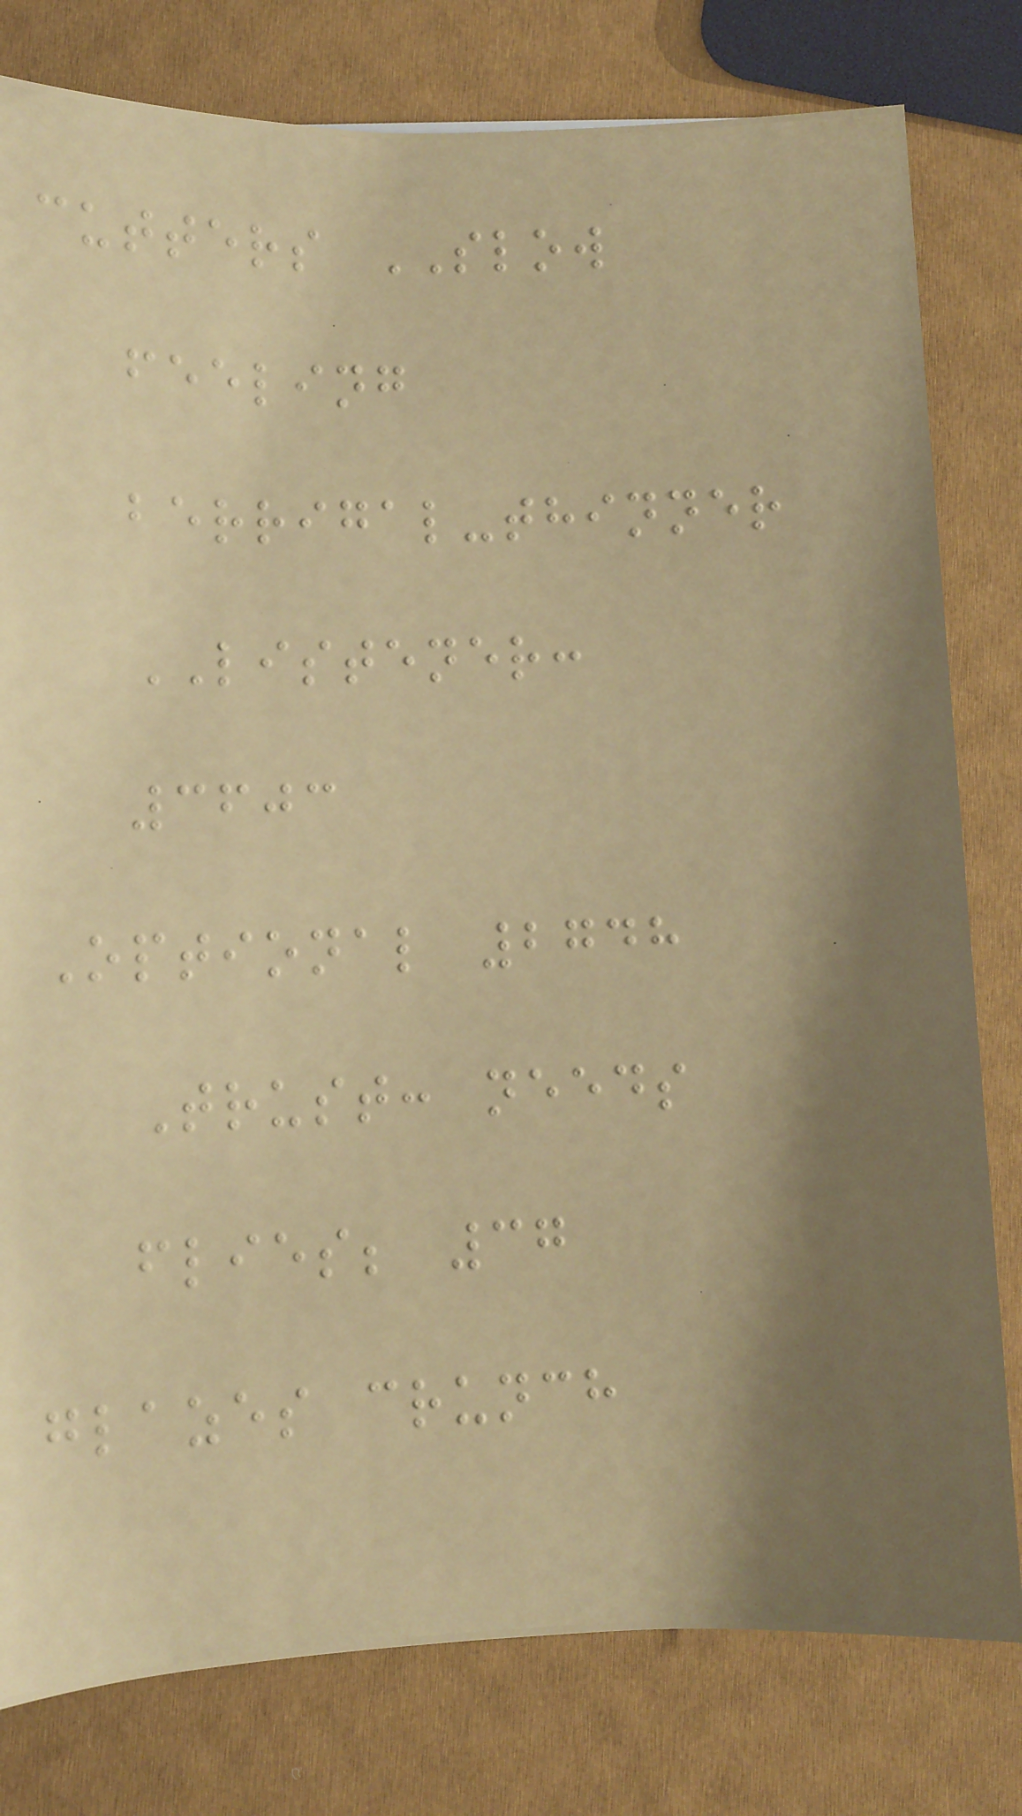cutters SLOW
feeling
berrigal-thinner
LISTENER:
3603
Optional 2748
Trust: needs
flies; 37
glazes crunch
